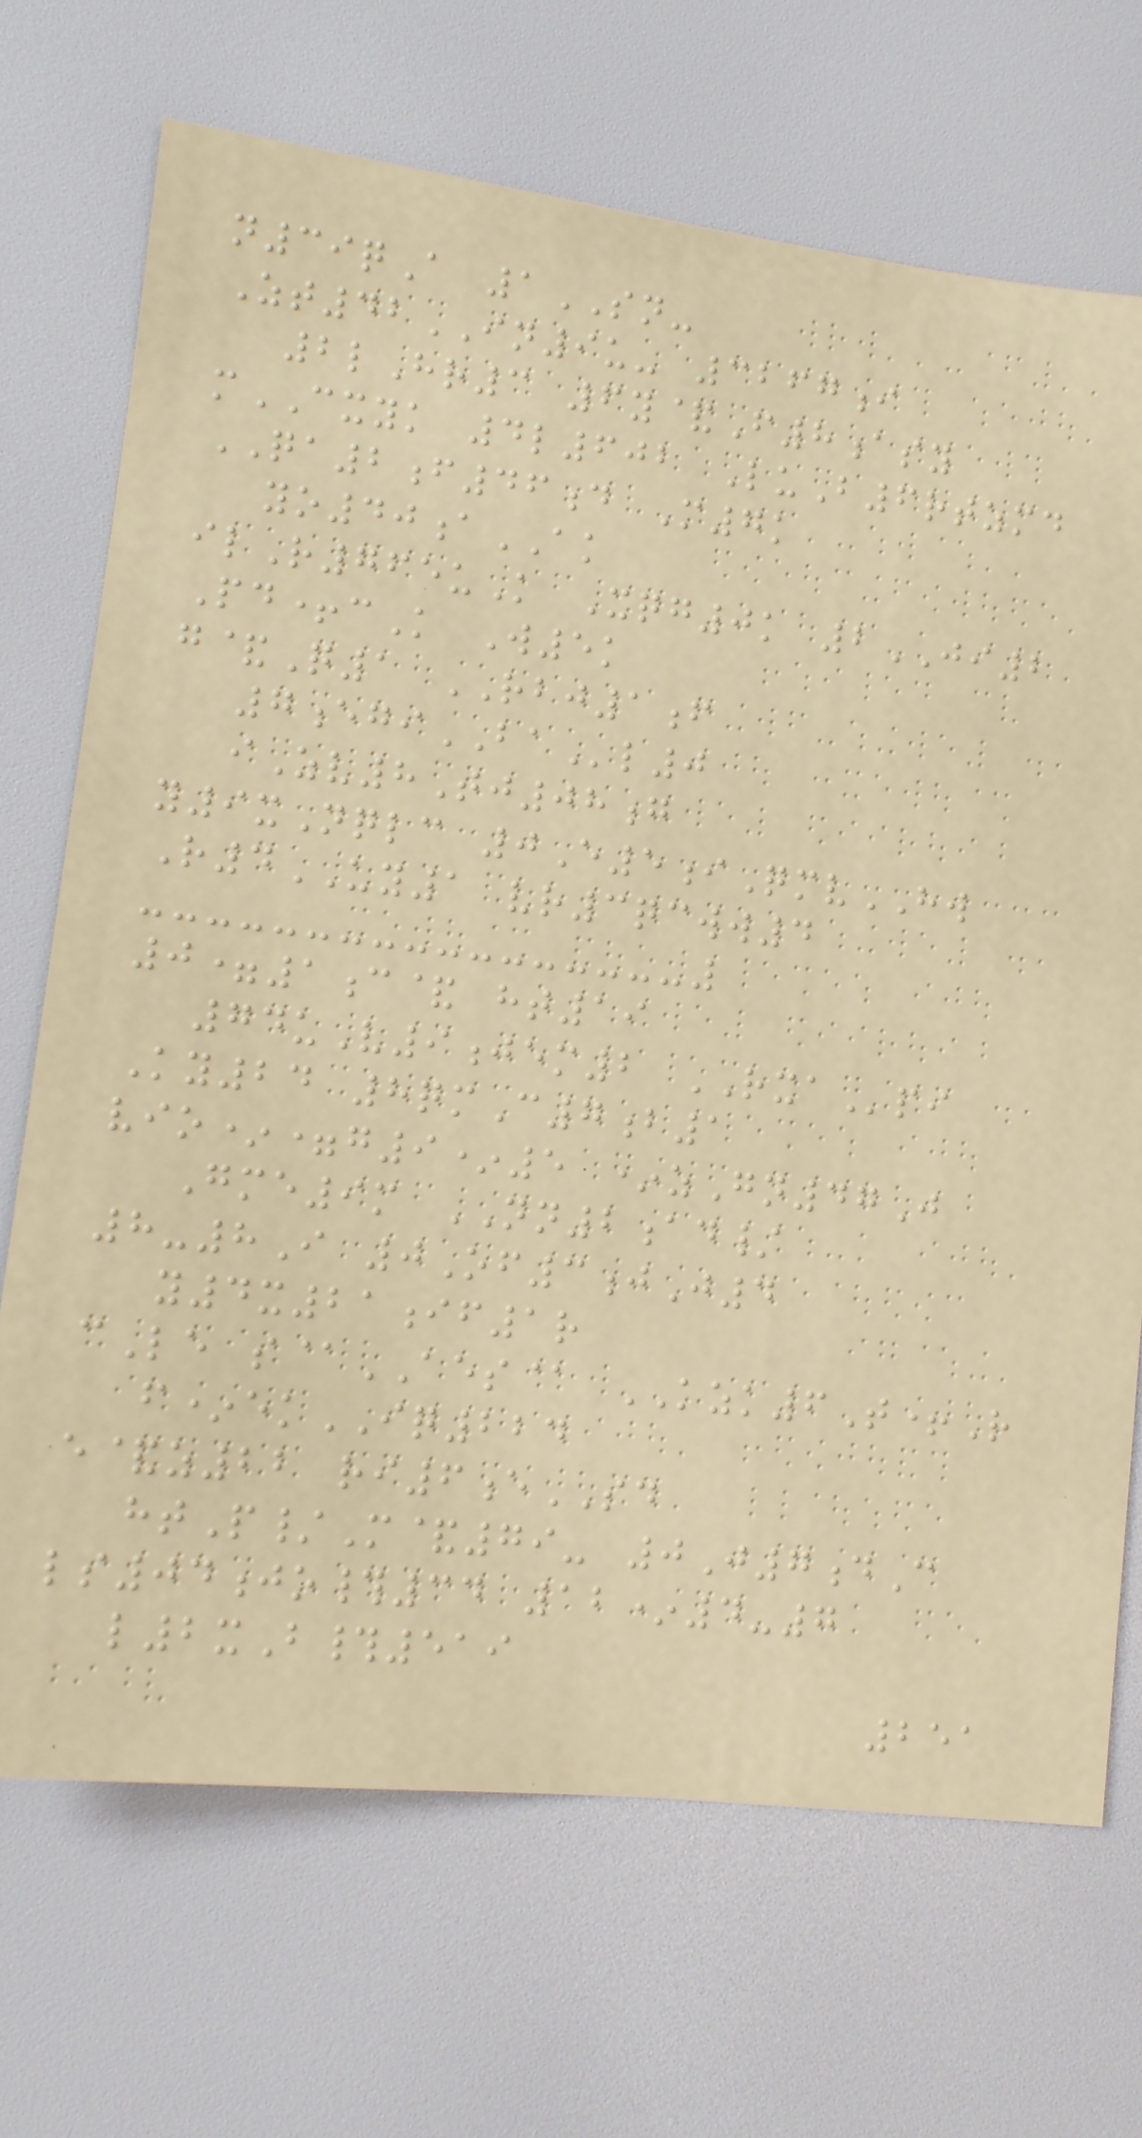n39qA 1SN-
Zt42IN9u- 3267i
2lHr3 6y&F8asy
mCXYK 4l602 LuB6rtzmd
QA2f46d M7k
yo40aAK
ilR765uK Xqg0k 2JI2
Pd+cK W5k
g&Q1 RBJ1f
7egiBAl0
iZv8Tj08g
y9xNqlc 0E5iQmvHW
R4UY1 vr3qcww4
0=1c& ht19
74uV9jem2 RXApi
Ky24 8qmC7b1
vio*=g9*5 *zGn47J
Gme9m NN2ad/
8-8I 0Of3jJ4
y4x21if1r
cLe s@AES@ KZK6T+R
f*ekIQ224
e&z22 ri6eSD
htP/M&79- 0J7dC
ls04jo#34 12*4-7
l2xB#519
251
